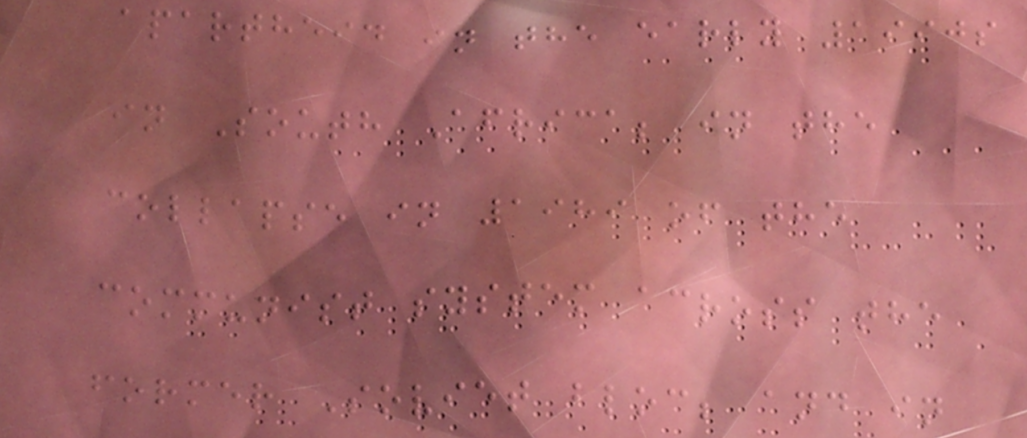apartheid in the early 1990s
in South Africa; in the
collapse in 1989 of the
communist system across the
former Soviet bloc; and in
